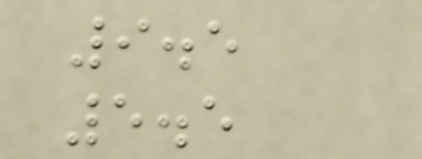9.5
5.5
